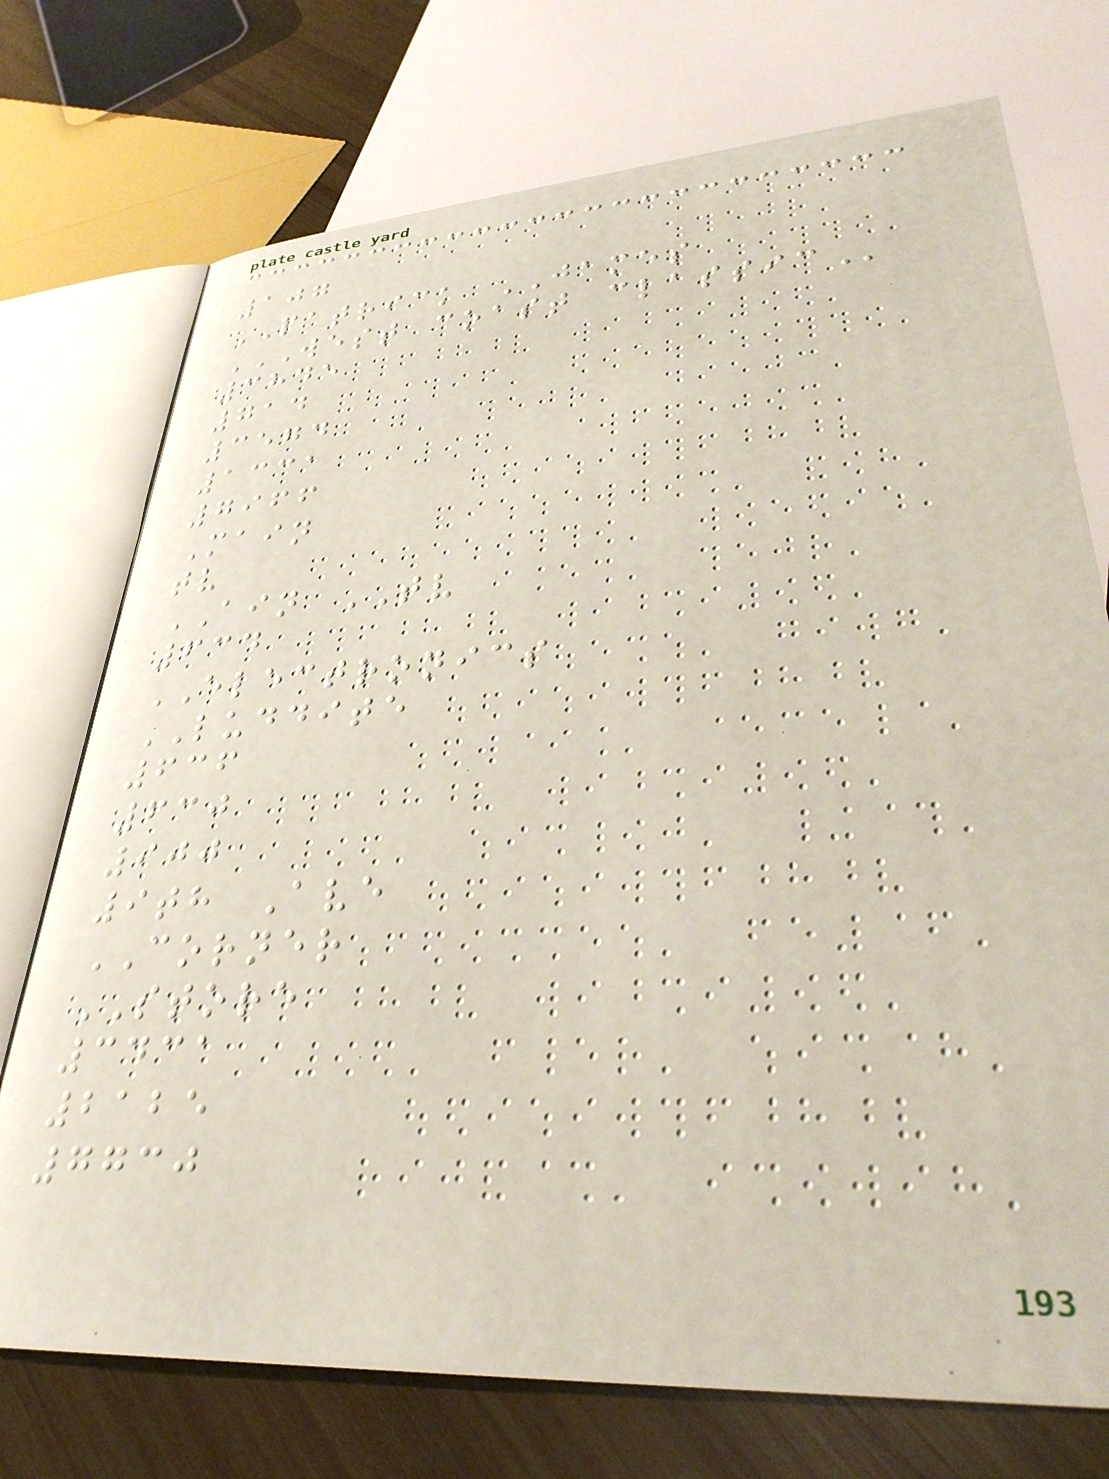107
PATRICK JAMES
WEST COAST CLASSIC
3845
714
3574
1331
7966
Main
tv
AIN TV
634
ELECTRONICS
LUDDITE
636
630
900
9th Ave
CORNER
STORE
3431
2125
7730
